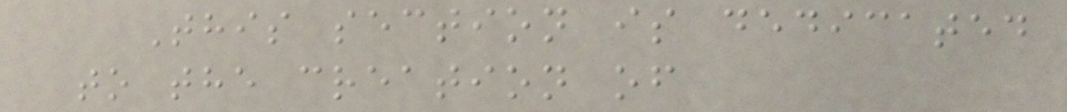This section is dedicated
to the creation of
